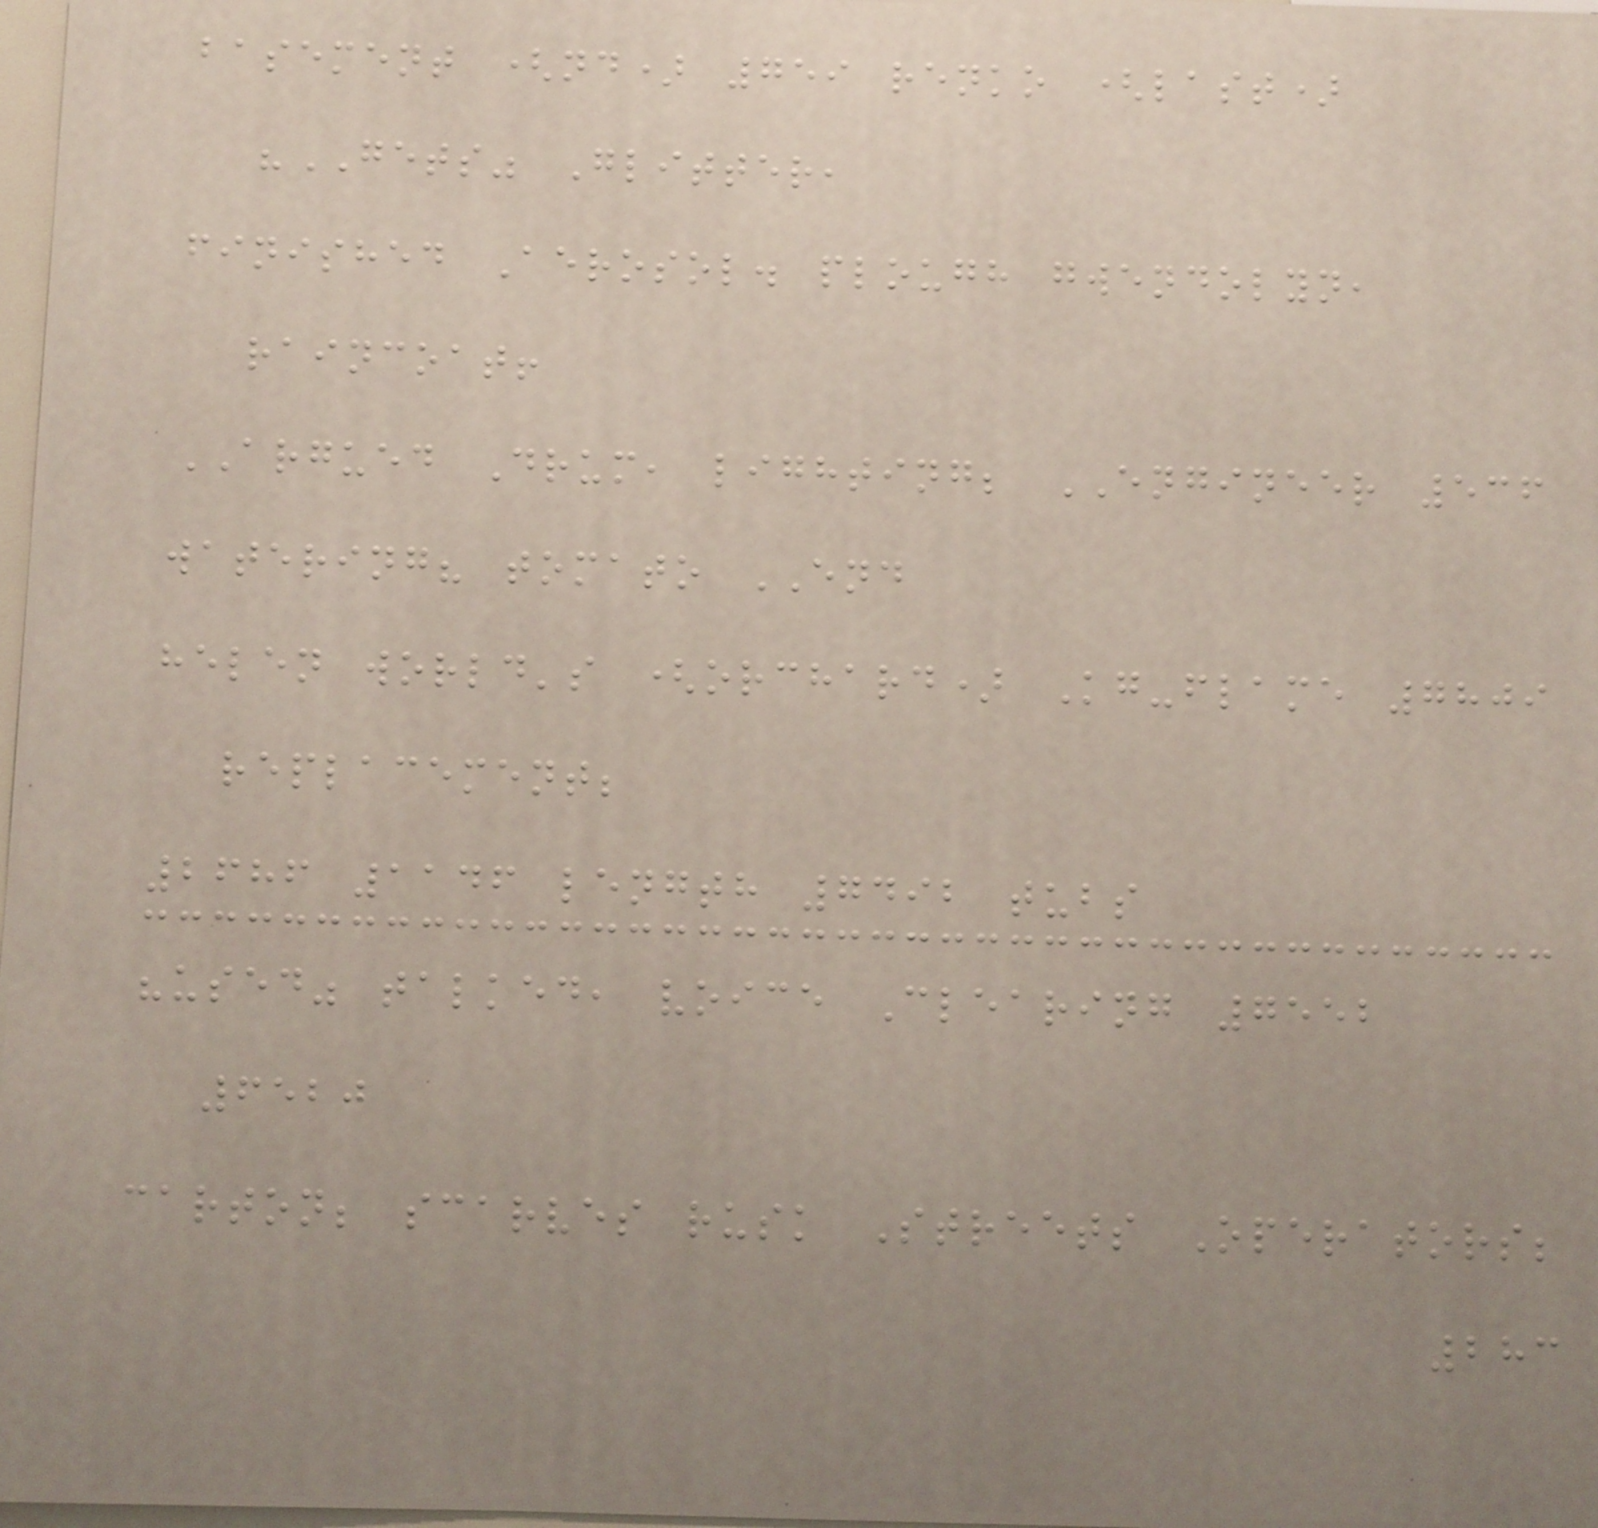basement (nd) 759 renko (last)
"GETS" Glitter,
finished Aerosol. plough gwendolyn,
raincoat!
ARGUED Drum, lighting; ENGINEER 536
watering? tomato END
helen world's (orchard) Kg-flame 7809
replacement;
2686 1146 length 7492 tubs
"used" talked, voice Clearing 7552
6520
carton; scarves rusk Streets Operators;
283
